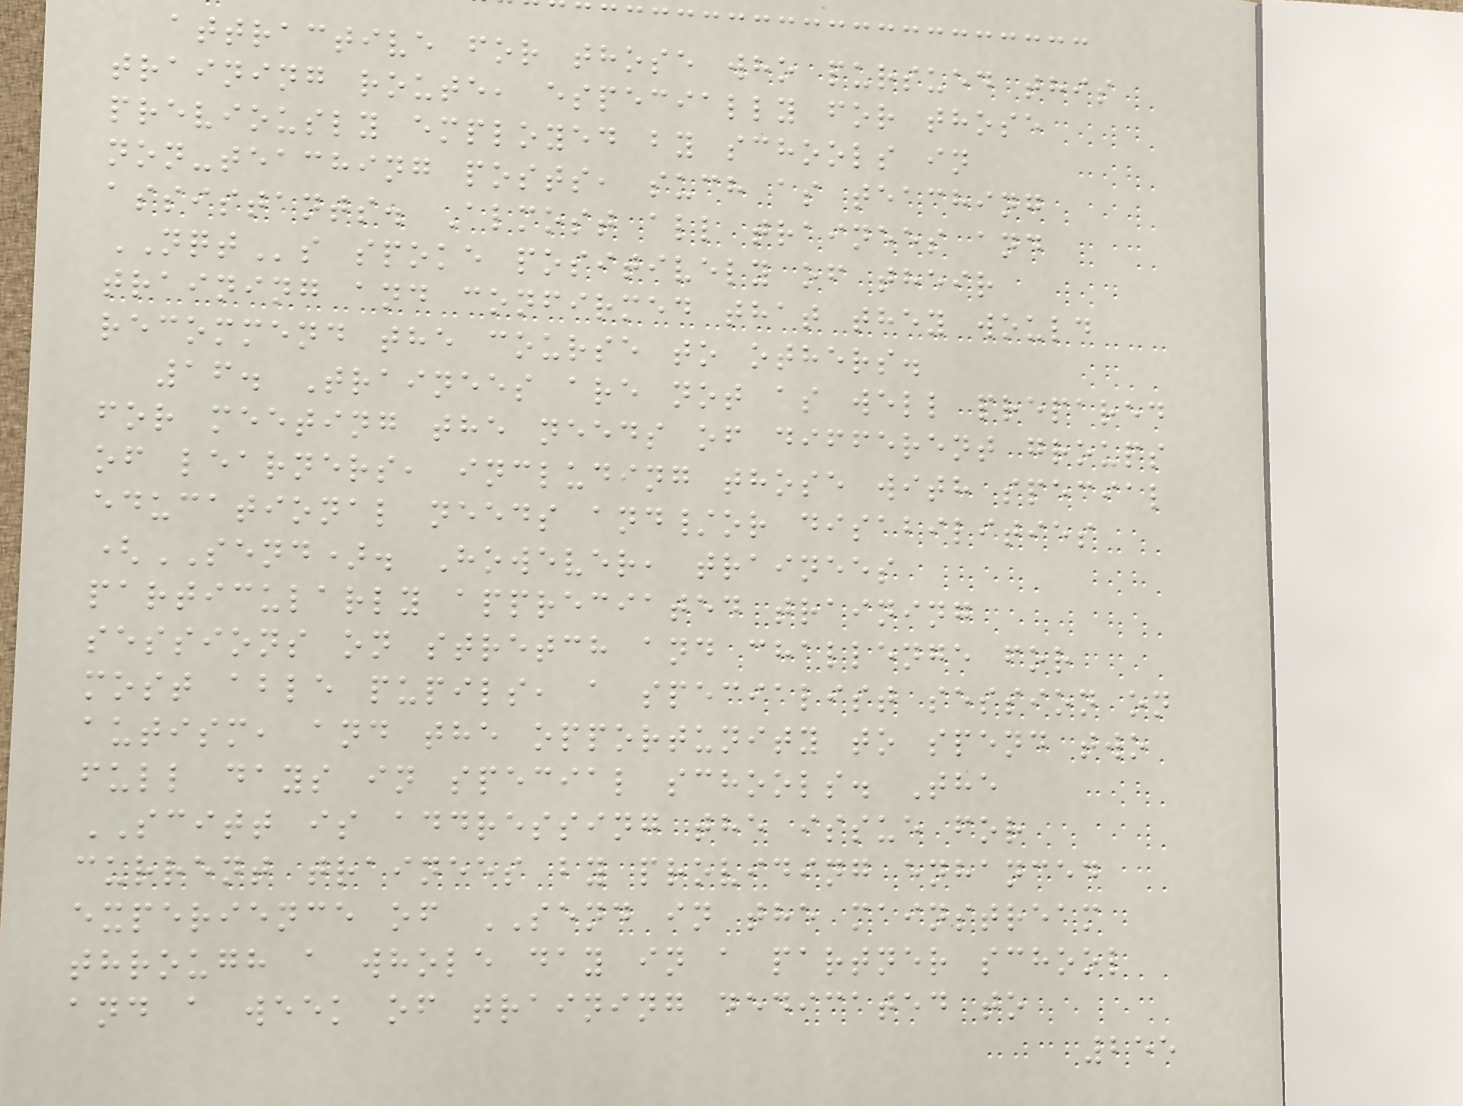attractive for those who pursued this
training route, especially for those
previously employed by schools in
non-teaching posts, such as teaching
assistants. Almost all trainees and
NQTs spoke positively of their
training and confirmed that they would
recommend the course to others.
16. Trainees are not as well prepared
for meeting the needs of different groups
of learners, including those with special
educational needs and/or disabilities
(SEND). However, trainees
particularly appreciated training
sessions on stretch and challenge for
most able pupils, a specialist session on
autism, and the opportunity to spend two
full days in special schools. The
SCITT is addressing the issue for
current trainees by providing enhanced
experience of SEND in the mainstream
through a whole day in a partner school
and a week of training dedicated to
255
